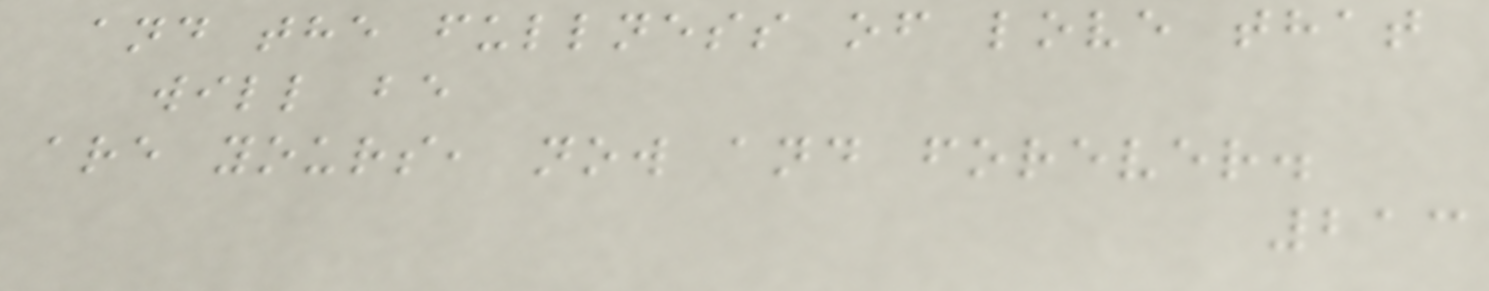and the fullness of love that
will be
are yours, now and forever.
213
